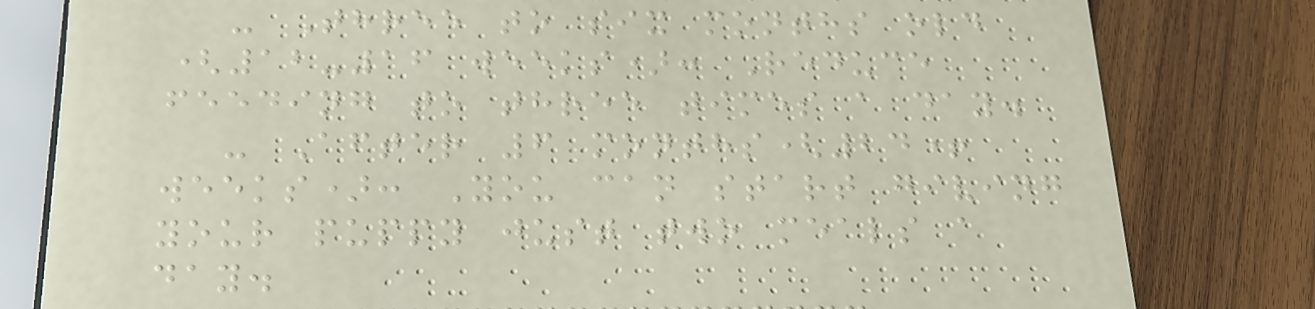- Three to six months old
(12-16 weeks): Reduce
feeding to three times a day.
- After 6 months(24+
weeks): You can start giving
your puppy just two meals a
day.
